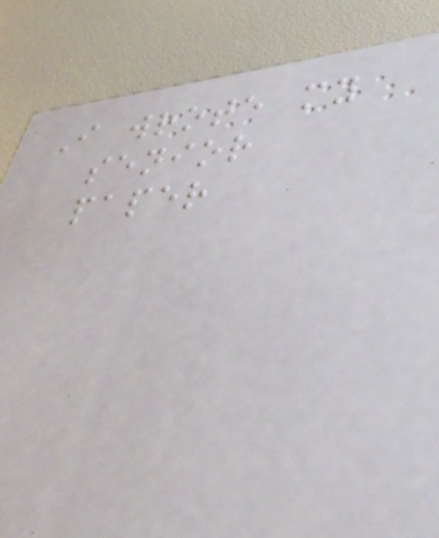I wrote my
senior
paper
